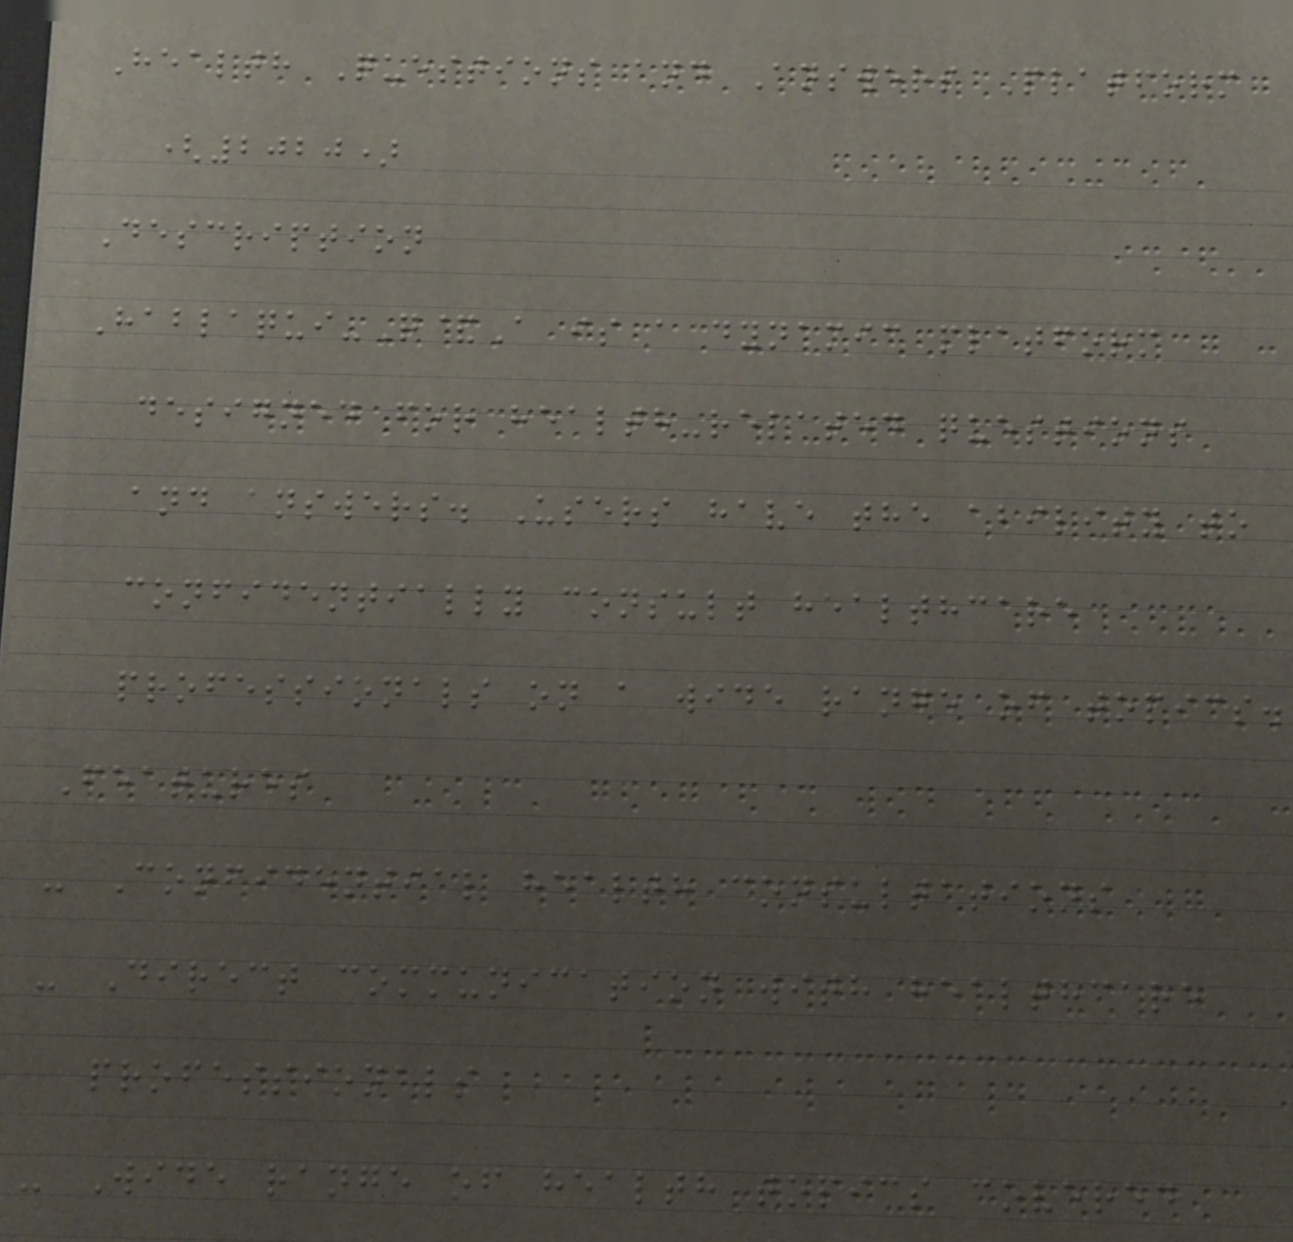Health Questions and Answers Platform
(2020)
Description
Hablaqui-Q&A is a dynamic platform
designed for health-related questions
and answers. Users have the ability to
confidentially consult healthcare
professionals on a wide range of topics.
Features
- Confidential health consultations
- Direct communication with healthcare
professionals
- Wide range of health topics covered
